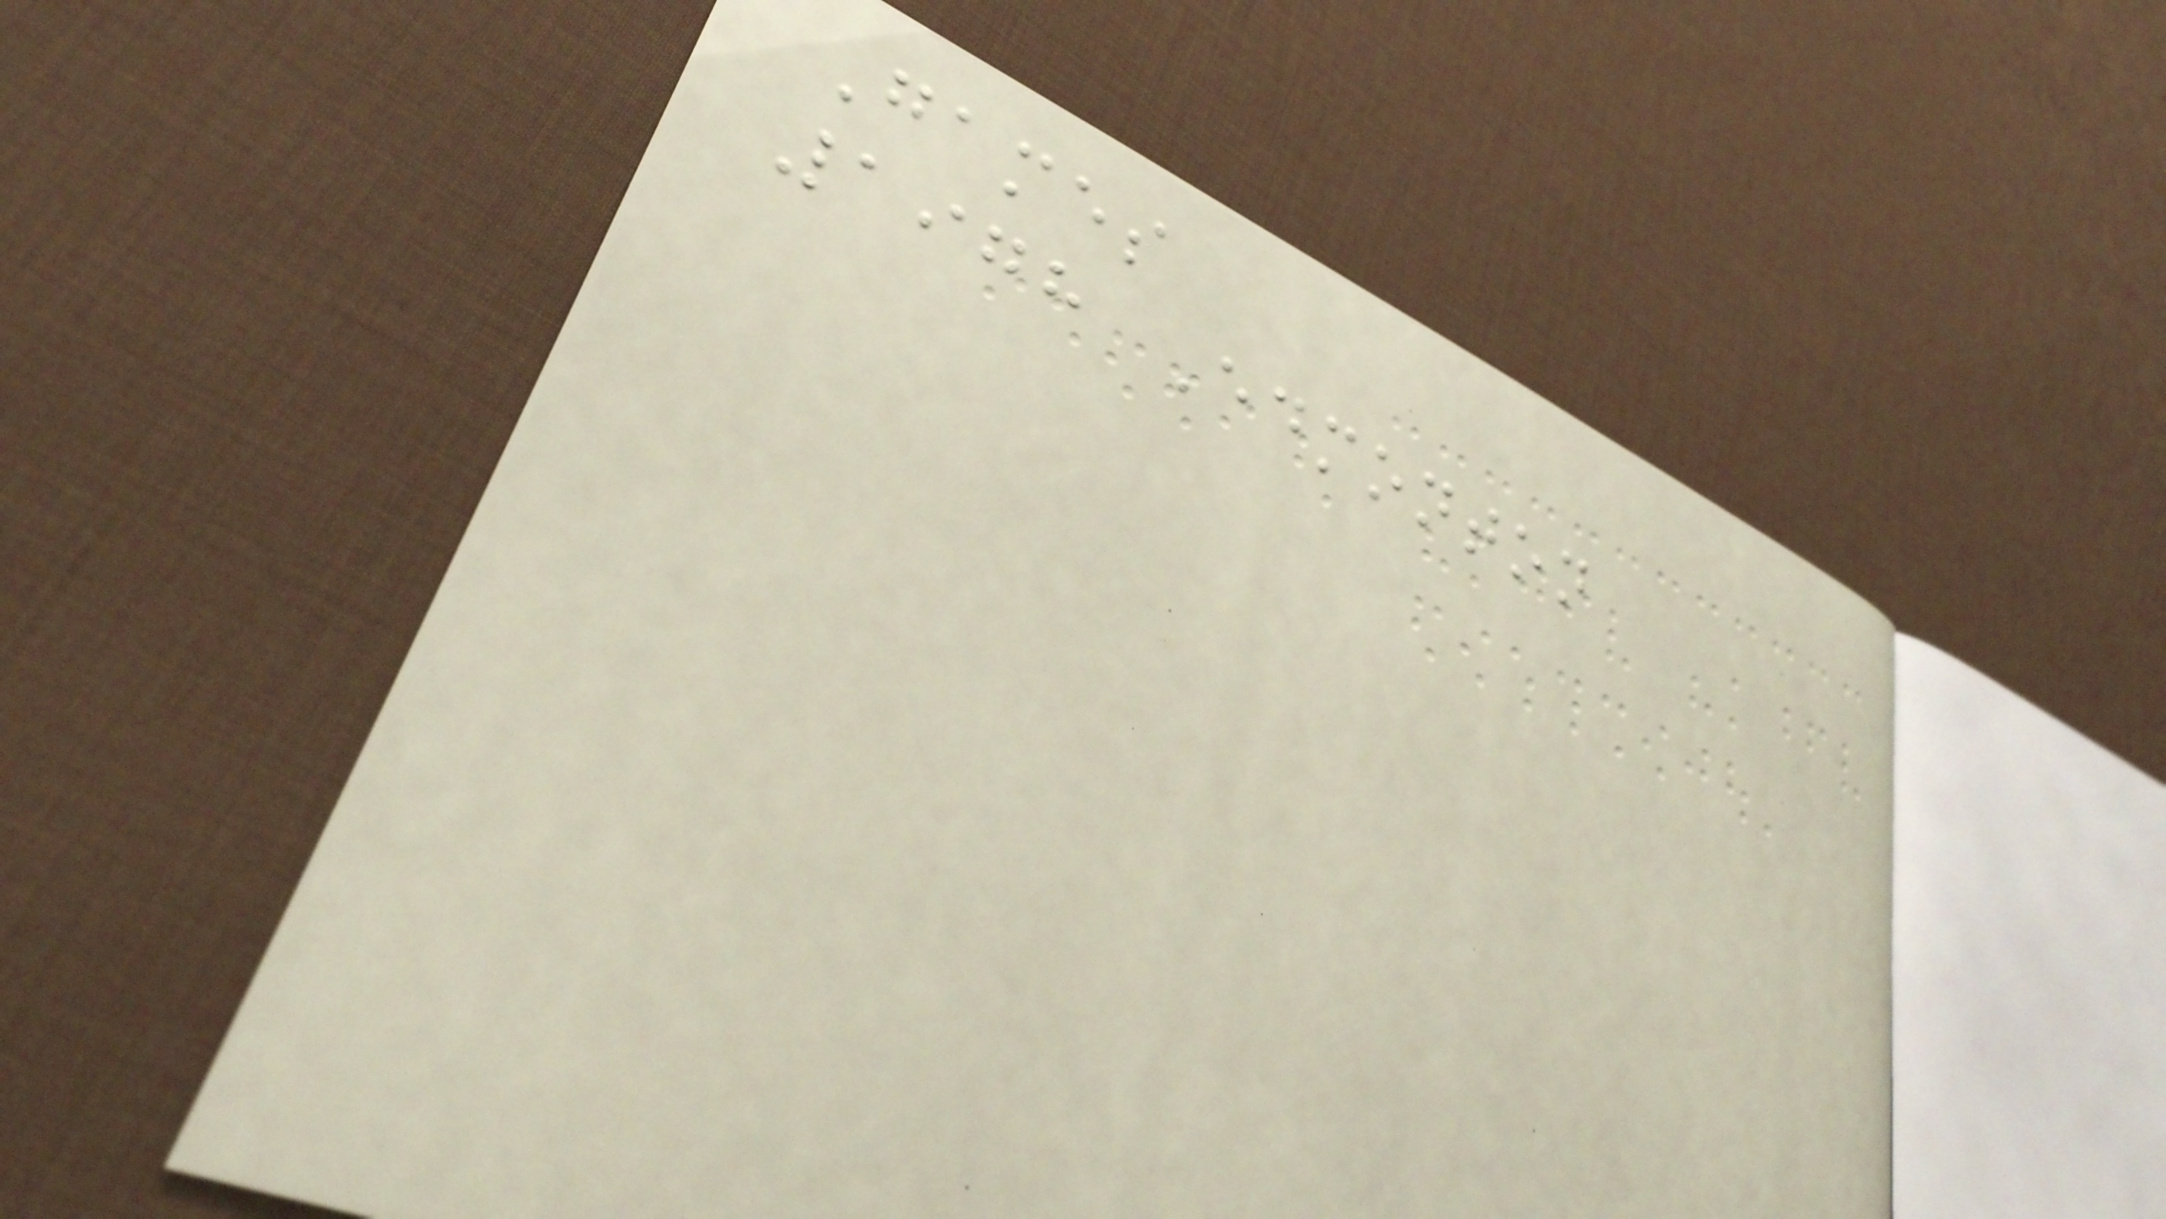Games
1978 Edmonton
